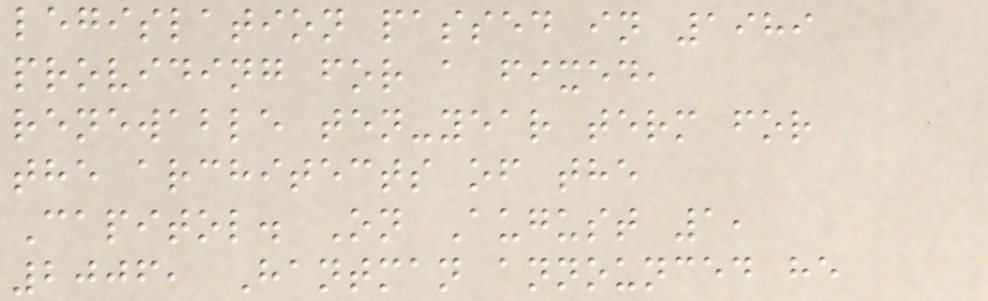legislation passed in 1989
providing for a fixed,
renewable ten-year term for
the architects of the
Capitol. On August 1,
2006, Hantman announced he
